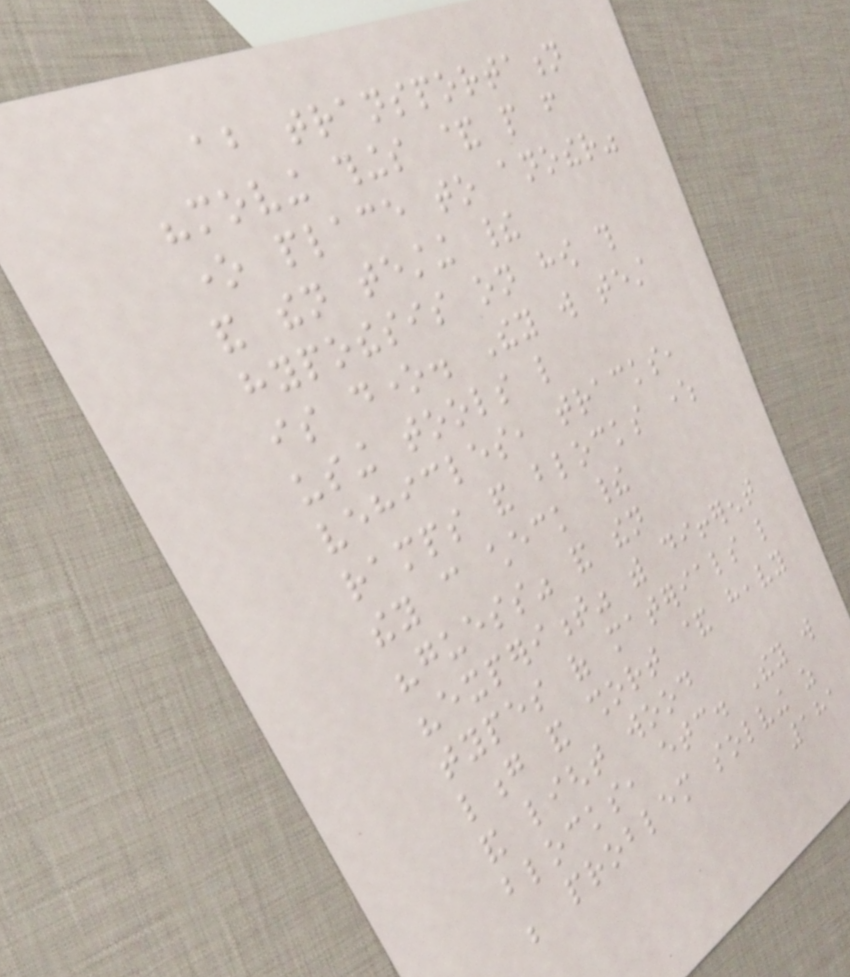about transportation
"moving things & people from
one place to another"
and then testing their
hypothesis on how this
is done. They will test
using tools like
vehicles, tracks,
ramps and blocks where
they can check their
"guess" and then
"experiment" with different
types of materials like
long and short & heavy
and light wood
blocks, etc. They will
be problem solving as
181
